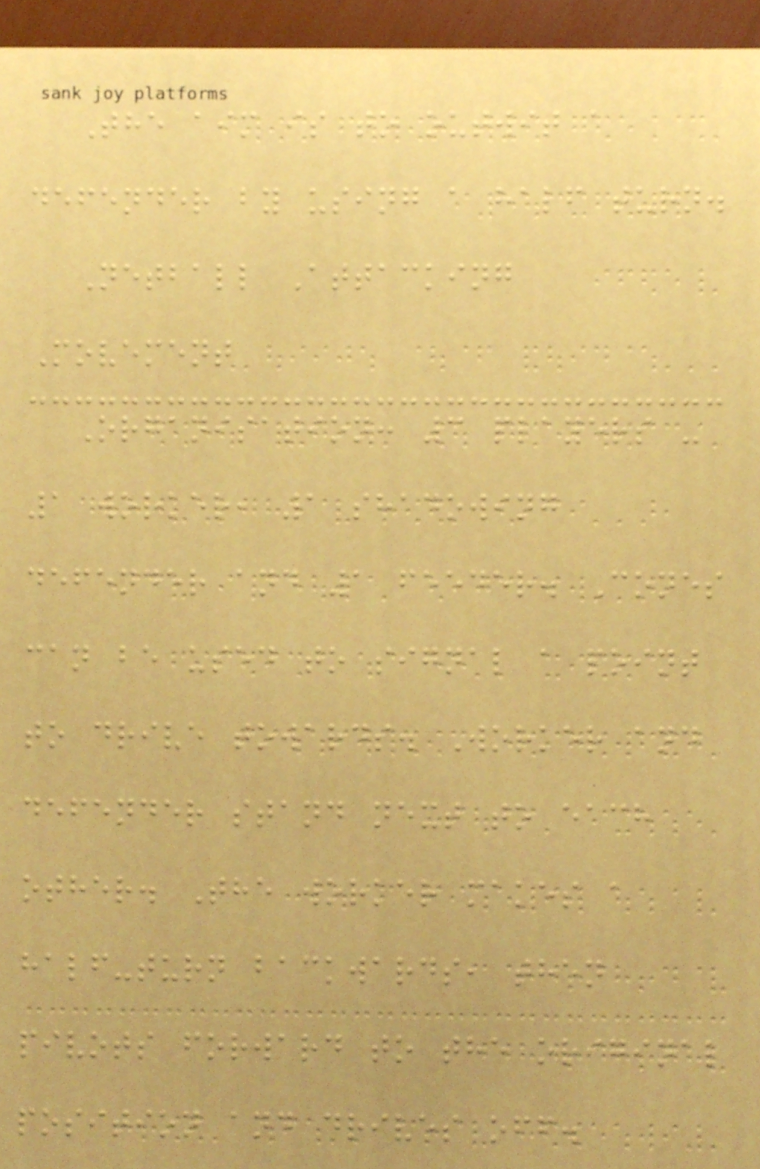The aim is to outwit a
defender by using a half turn.
Netball Attacking
Movement
Organisation: 3 players -
1 worker, 1 shadowing
defender and 1 feeder. Cones
can be used to signal a point
to drive towards. Worker and
defender stand next to each
other. The worker makes a
half-turn backwards, then
pivots forward to the original
position and drives off.
